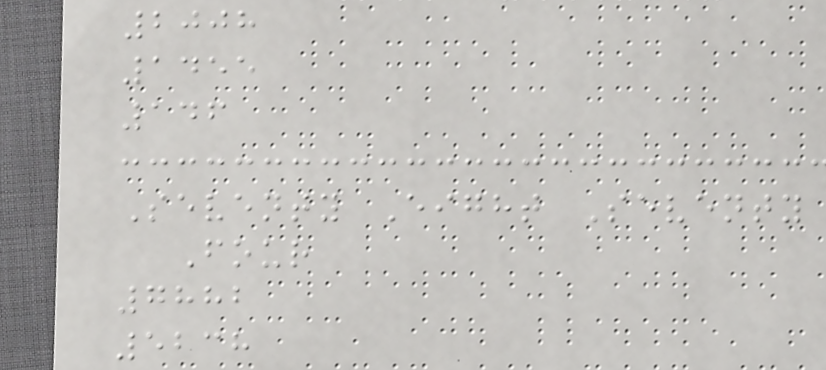2008
1455
146
Seventy Eight Seventy
Four
7882
5238
